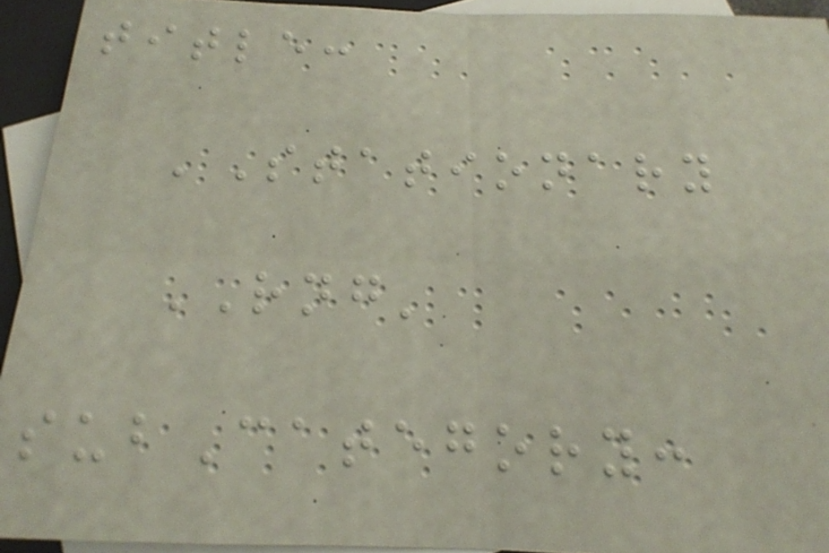title:
'Stationary
RNG'
subCategory:
